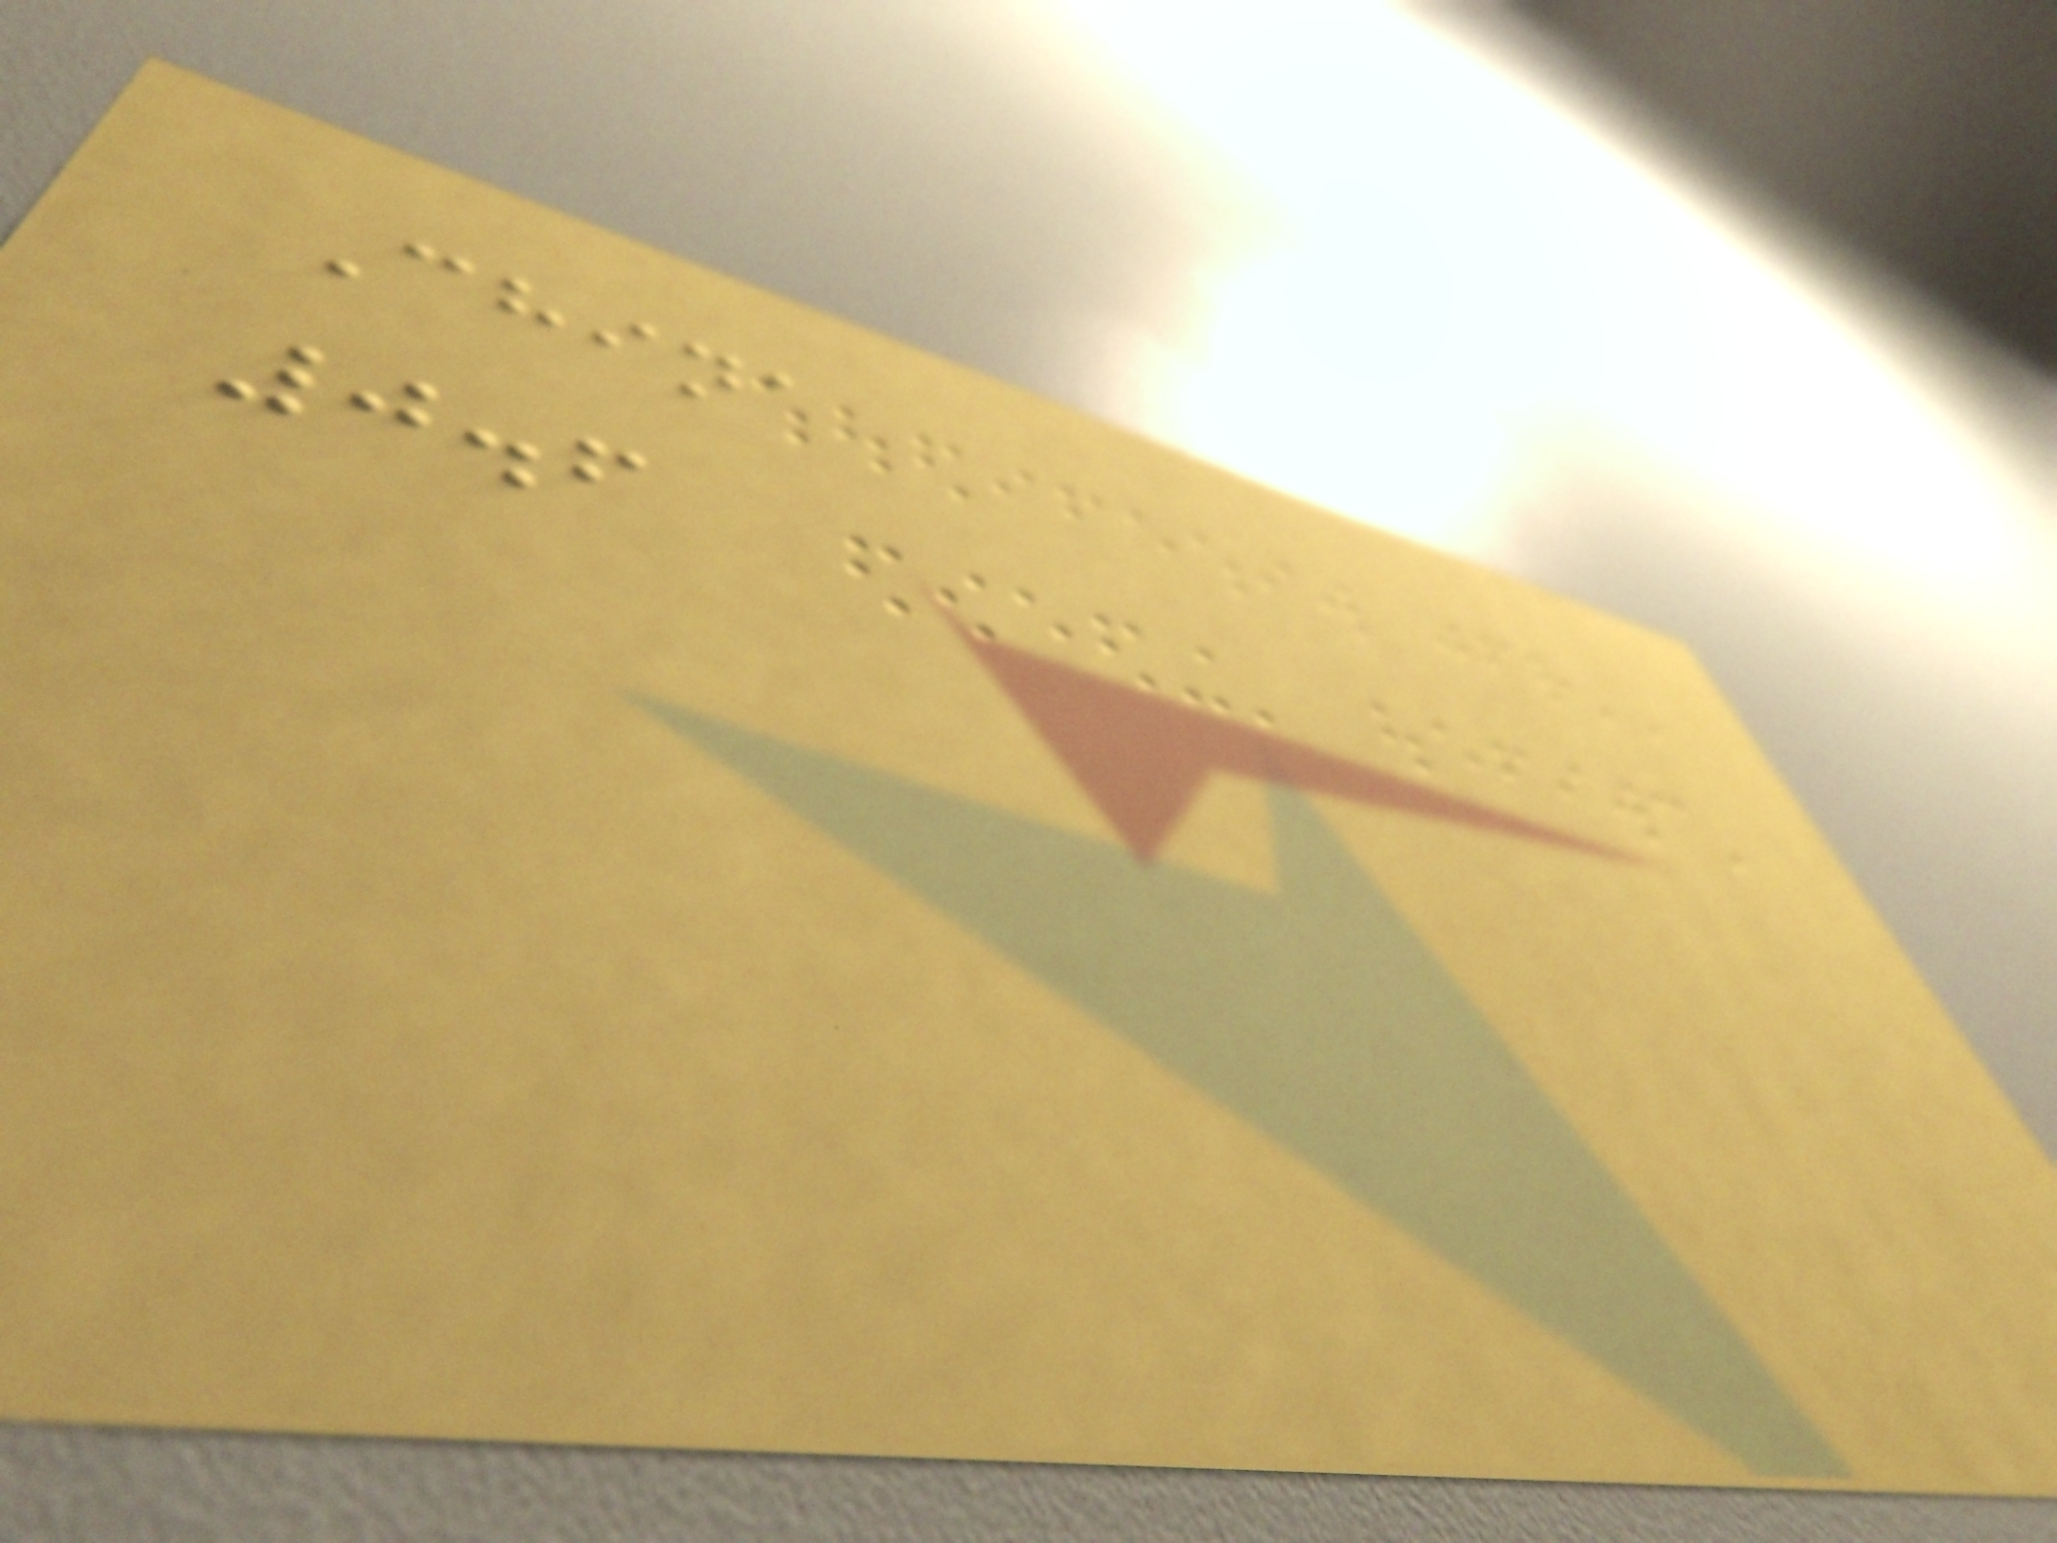China
0.6
